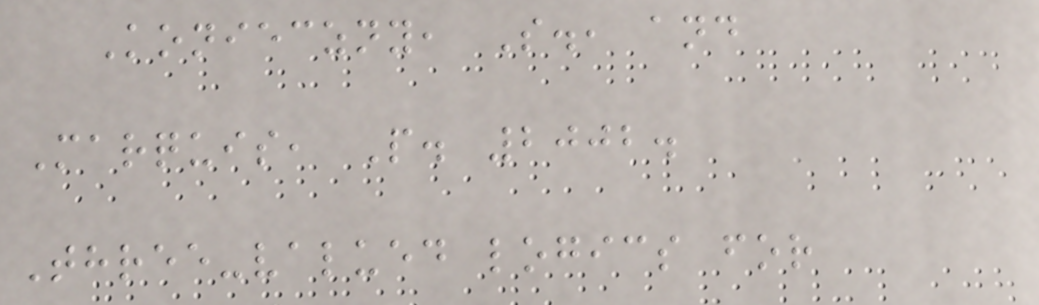Konieczny, S., and
Marquis, P. 2002.
Three-valued logics for
